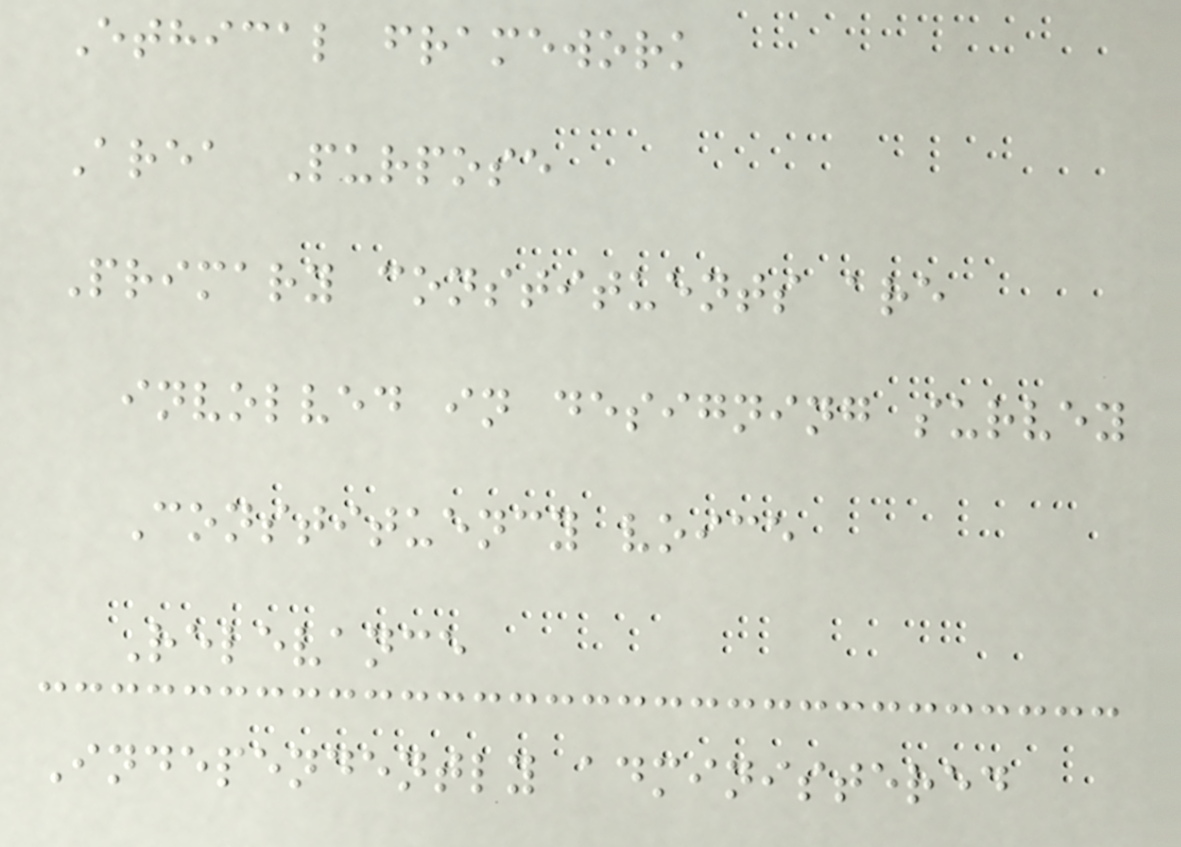Ethical framework
Area Purpose
Primary constituents are
involved in designing survey
Constituency voice
Relevance
Independently administered
